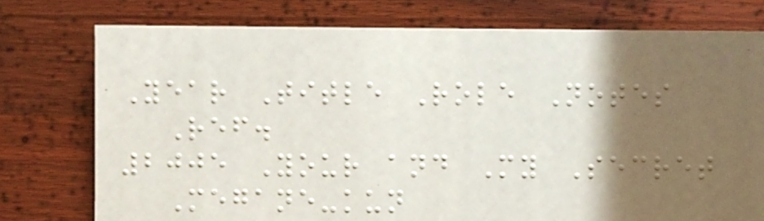Year Title Role Notes
Ref.
2005 Your and My Secret
Megane-kun
